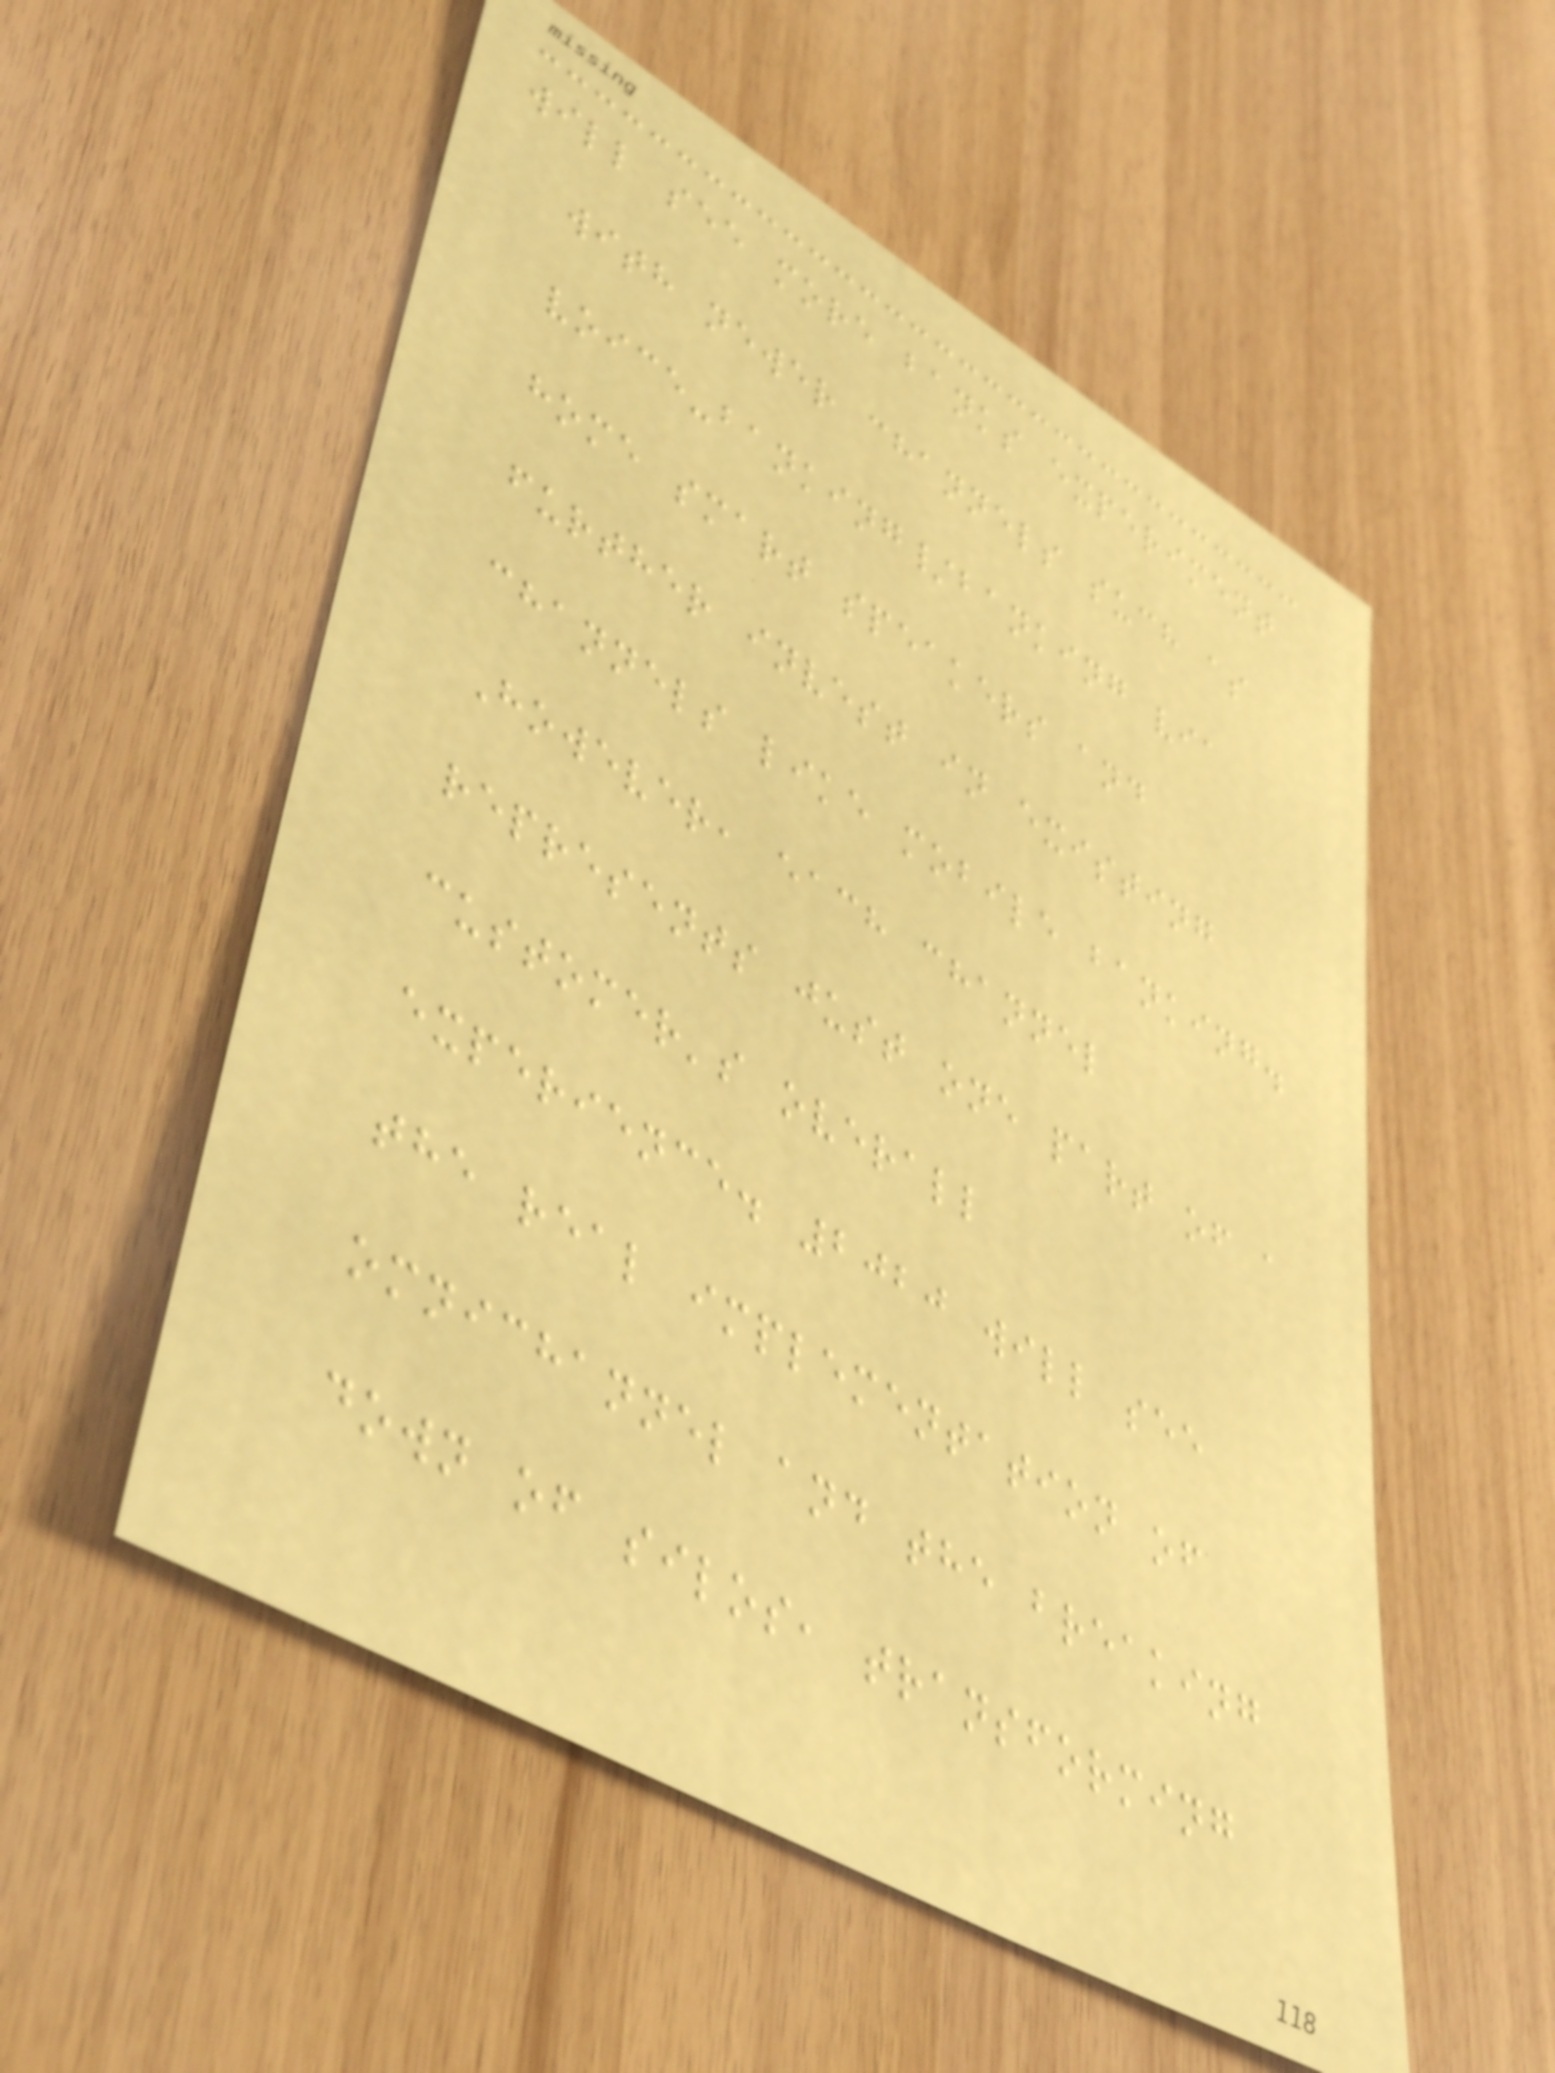will see more banks experiment
with newer channels such as
voice-banking/banking via
home smart speakers and
further invest in existing
channels like mobile banking.
However, each channel
represents just one part of a
customer's overall
experience. 2020 will see
the real implementation of
omnichannel and the breaking
down of silos, transforming
